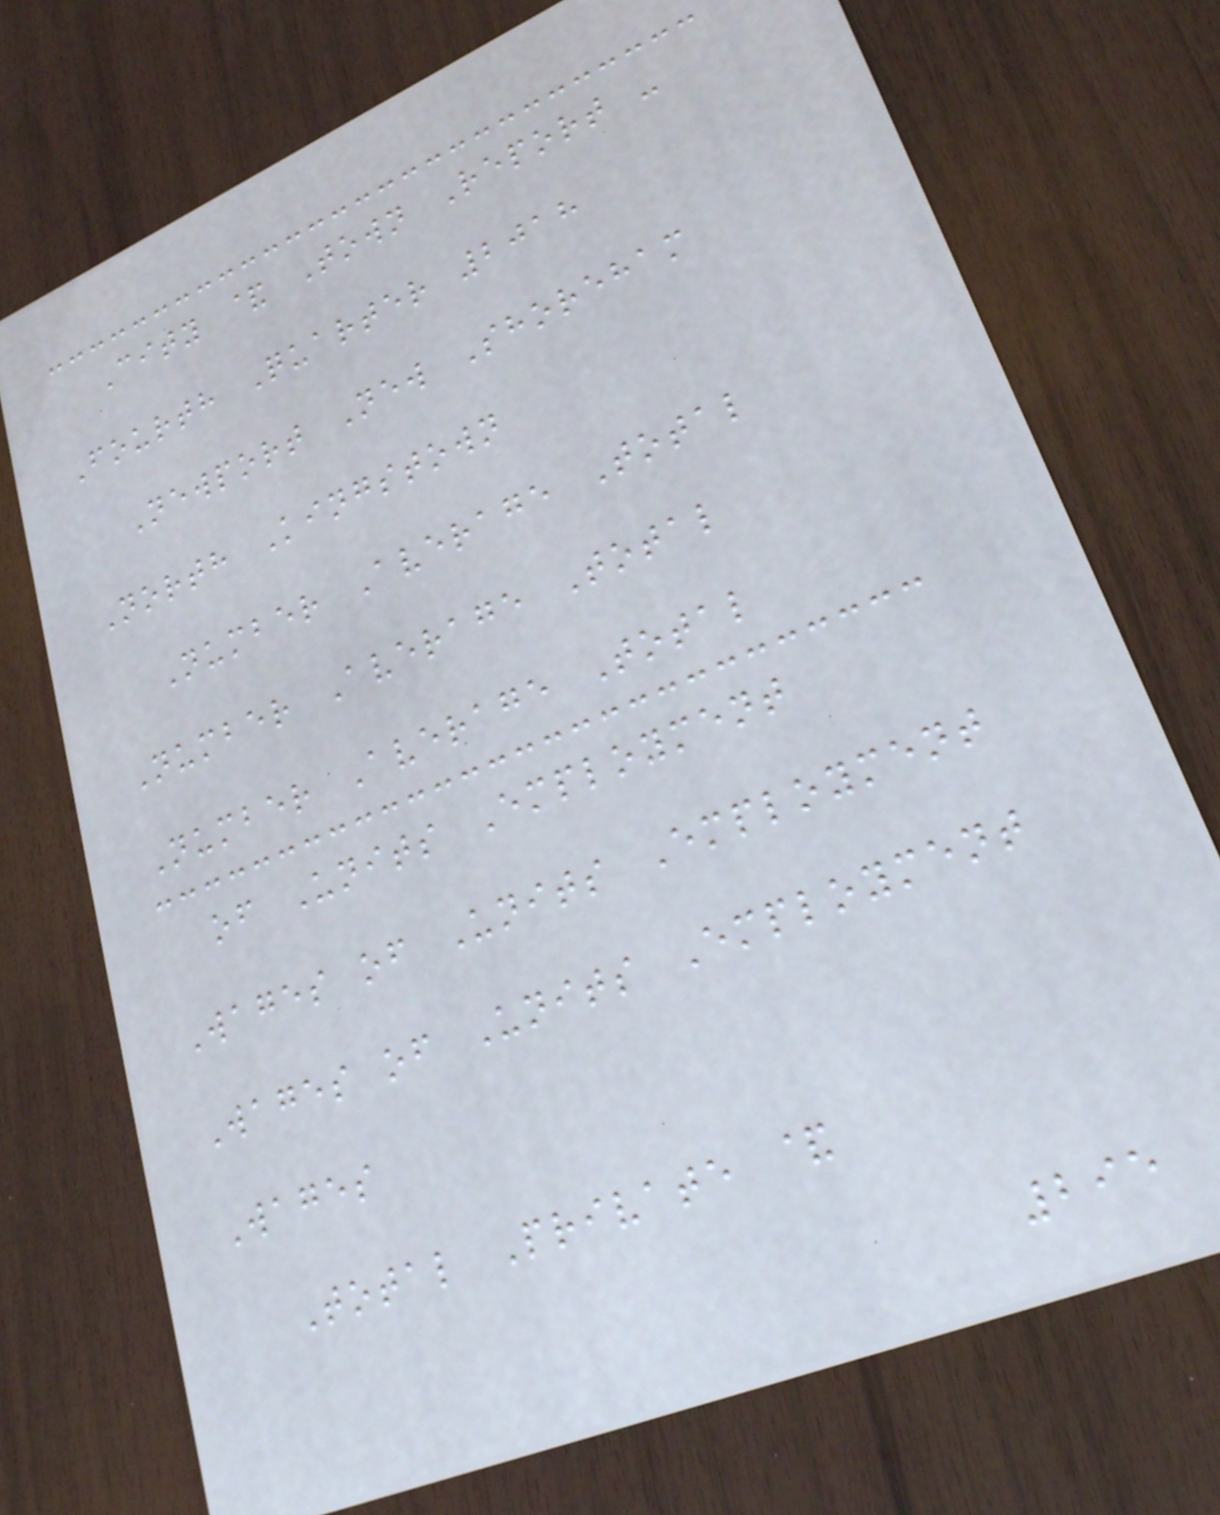City & Town Report -
Fourth Quarter 2018
Newport New Shoreham
North Kingstown
Number Average Total
Number Average Total
Number Average Total
of Units Employment
Wages of Units Employment
Wages of Units Employment
Wages
Total Private &
295
